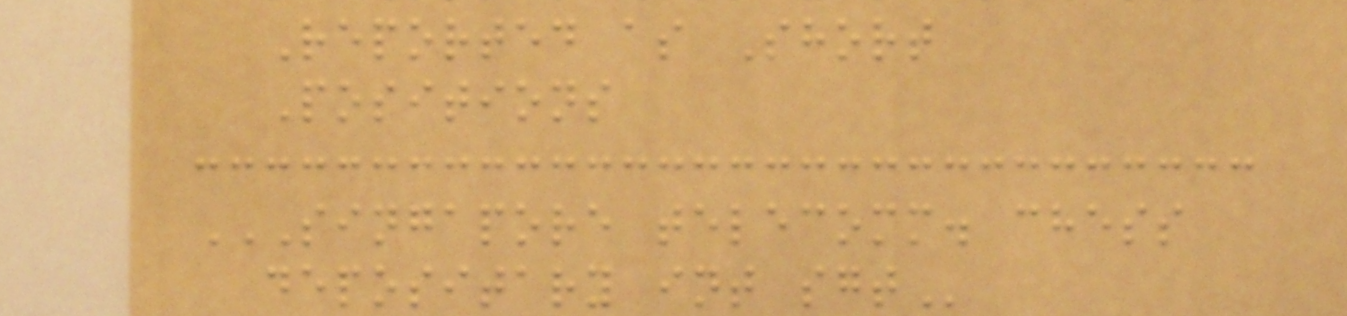Reported as Short
Positions
SINGAPORE TELECOMM. CHESS
DEPOSITARY INT SGT
